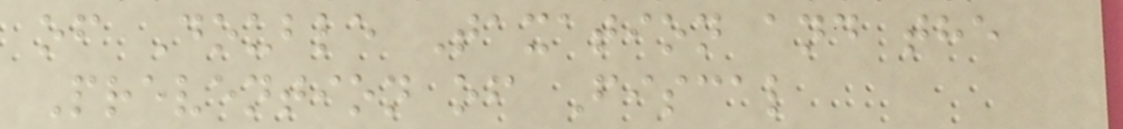of Double Taxation and the
Prevention of Fiscal
